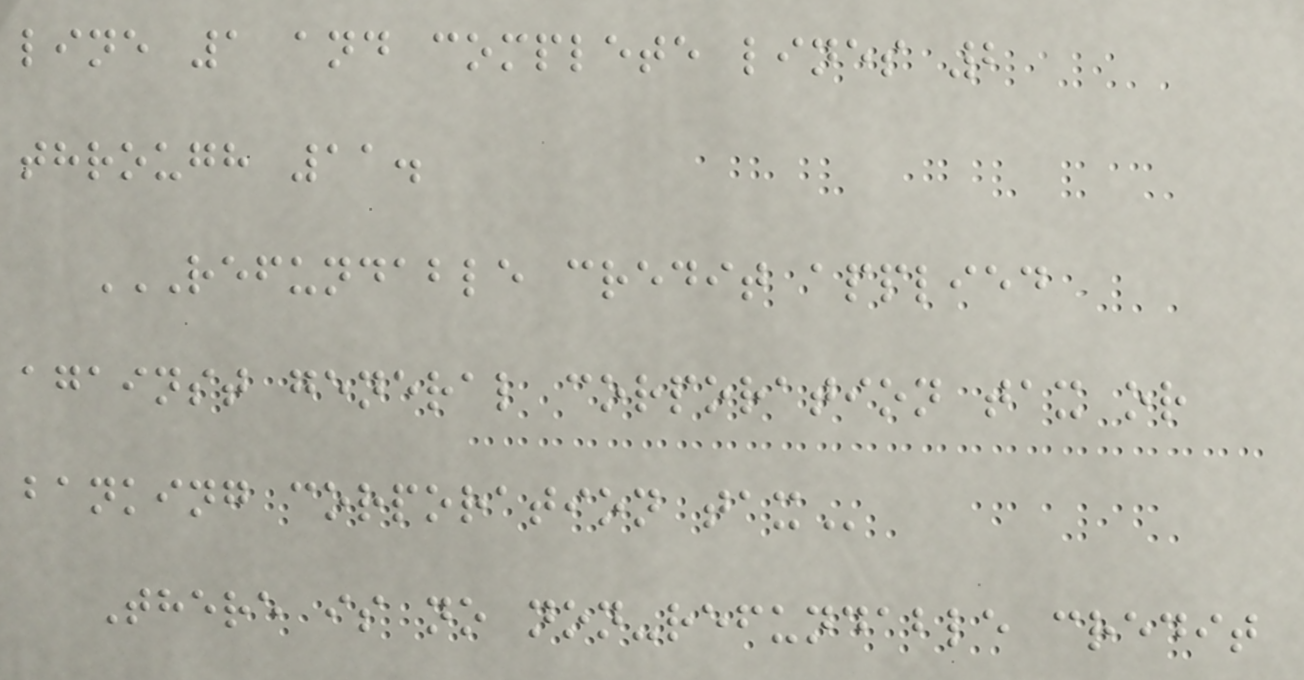line 1 and complete lines 2
through 11.
REFUNDABLE CREDIT APPLIED
AGAINST GENERAL CORPORATION TAX OR
BANKING CORPORATION TAX
There is no non-refundable credit
